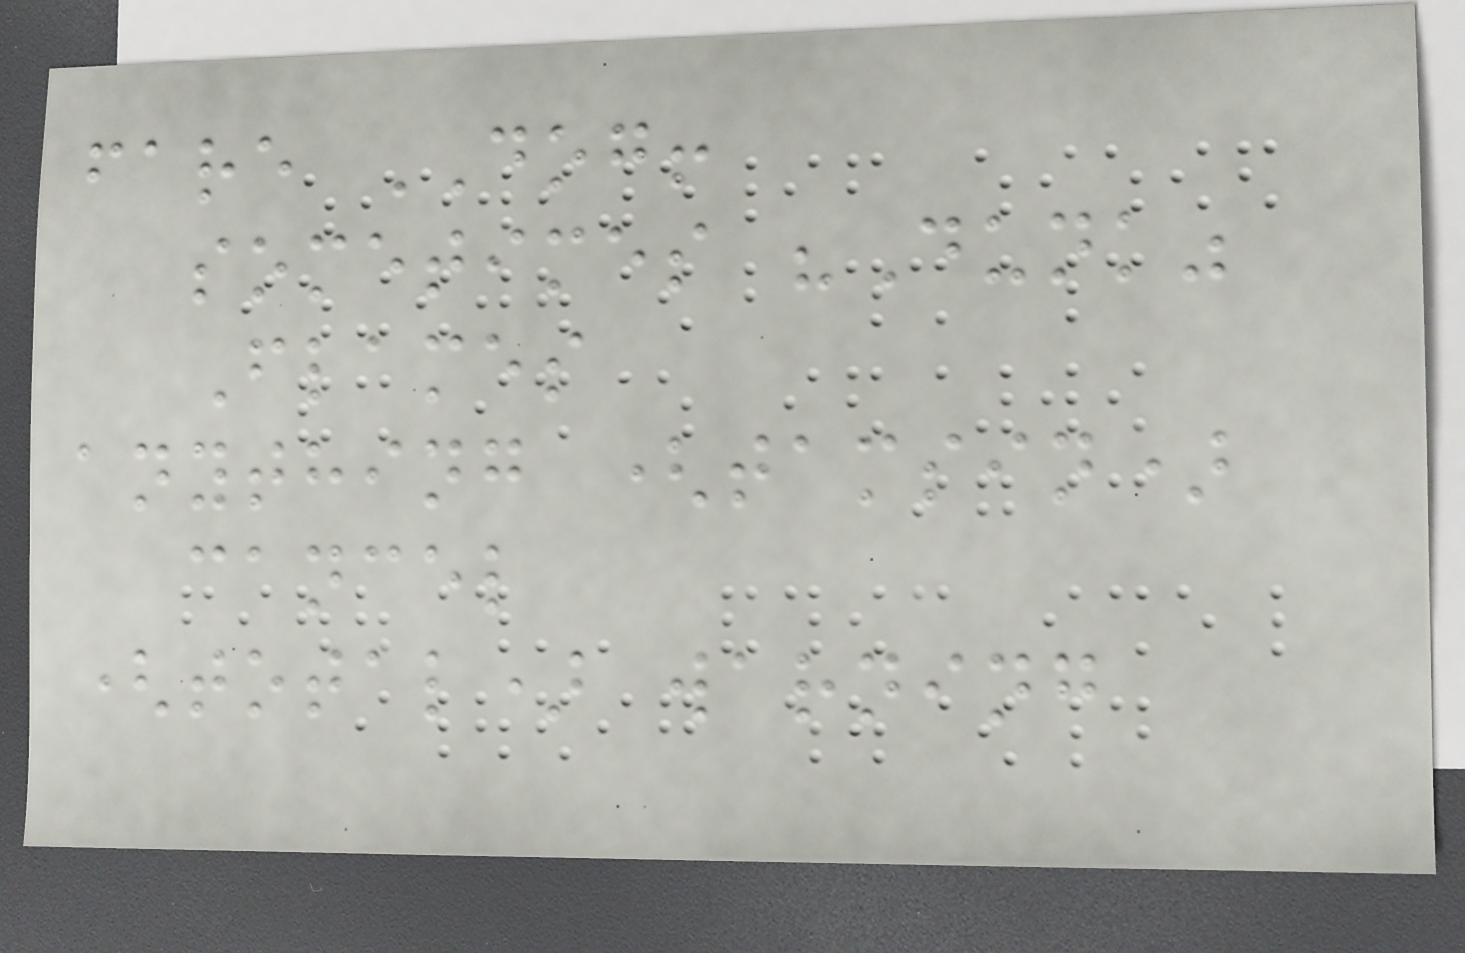fare DOG!
sometimes "Dunk"
Flames
anything (tamsin)
cancel
(total) warning
